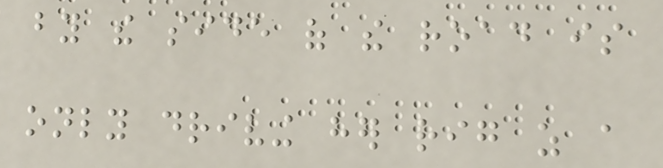by the side of the road is
only driving her rig as a
